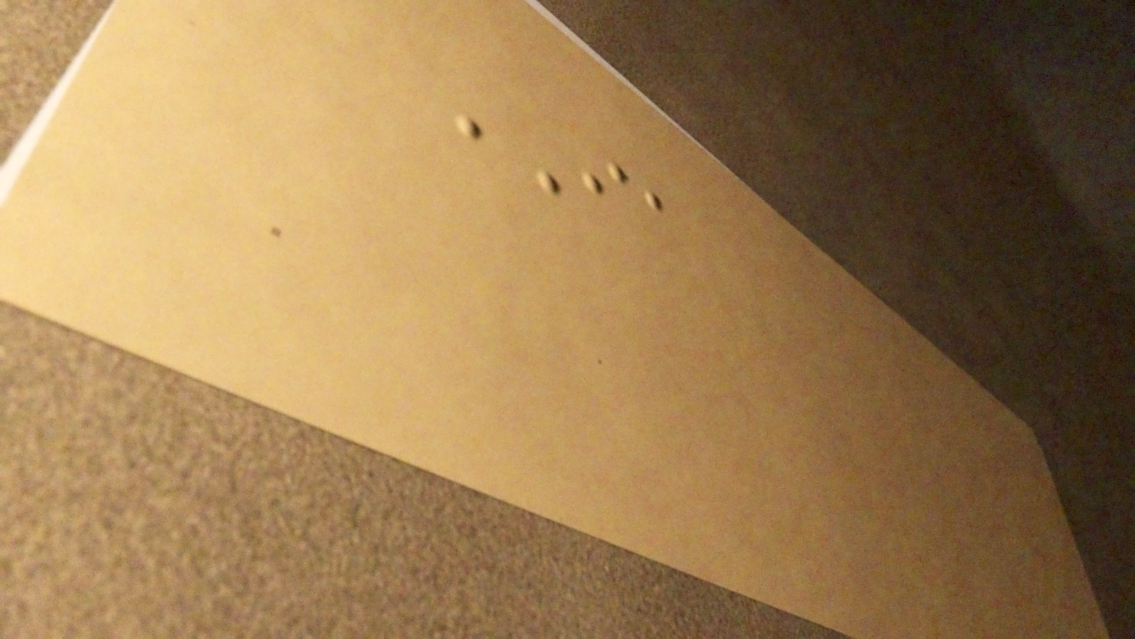IA
